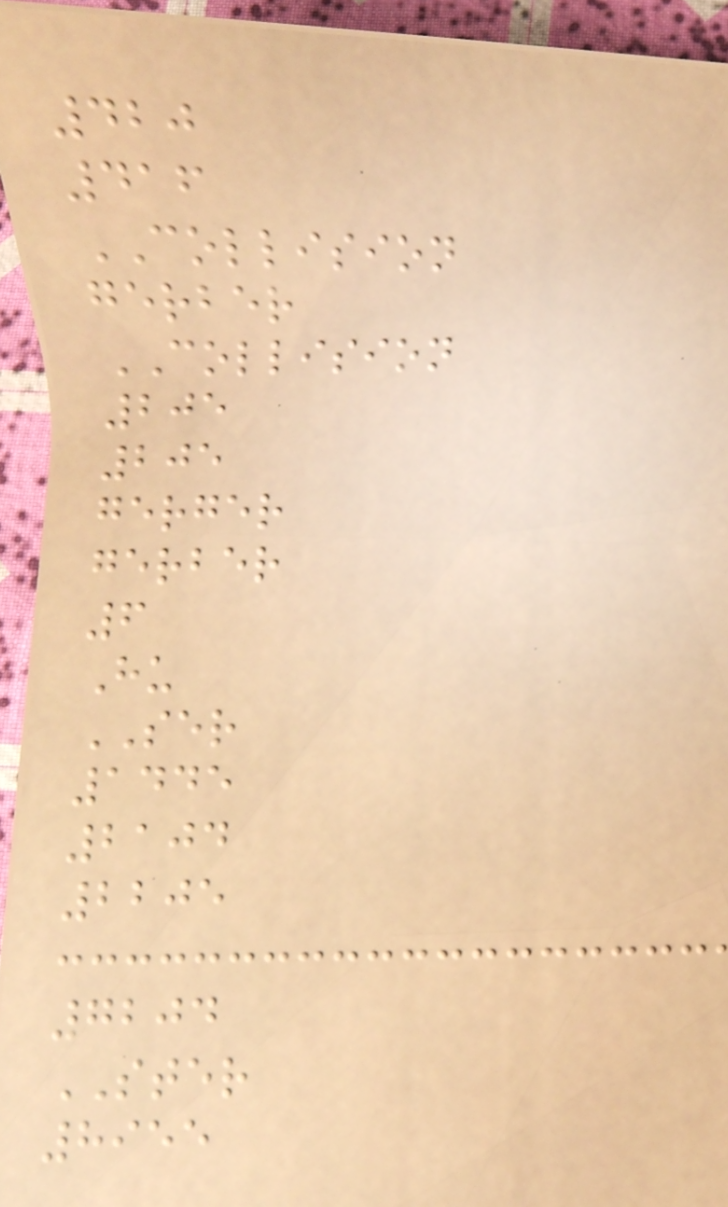420
416
COLLISION
gerber
COLLISION
205
205
gerger
gerber
6
Hu
SER
1445
2104
2205
7204
STER
8955
